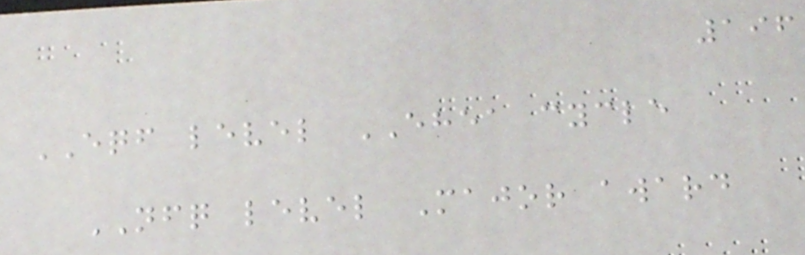196
EQF level EHEA cycle
NFQ level Major award
